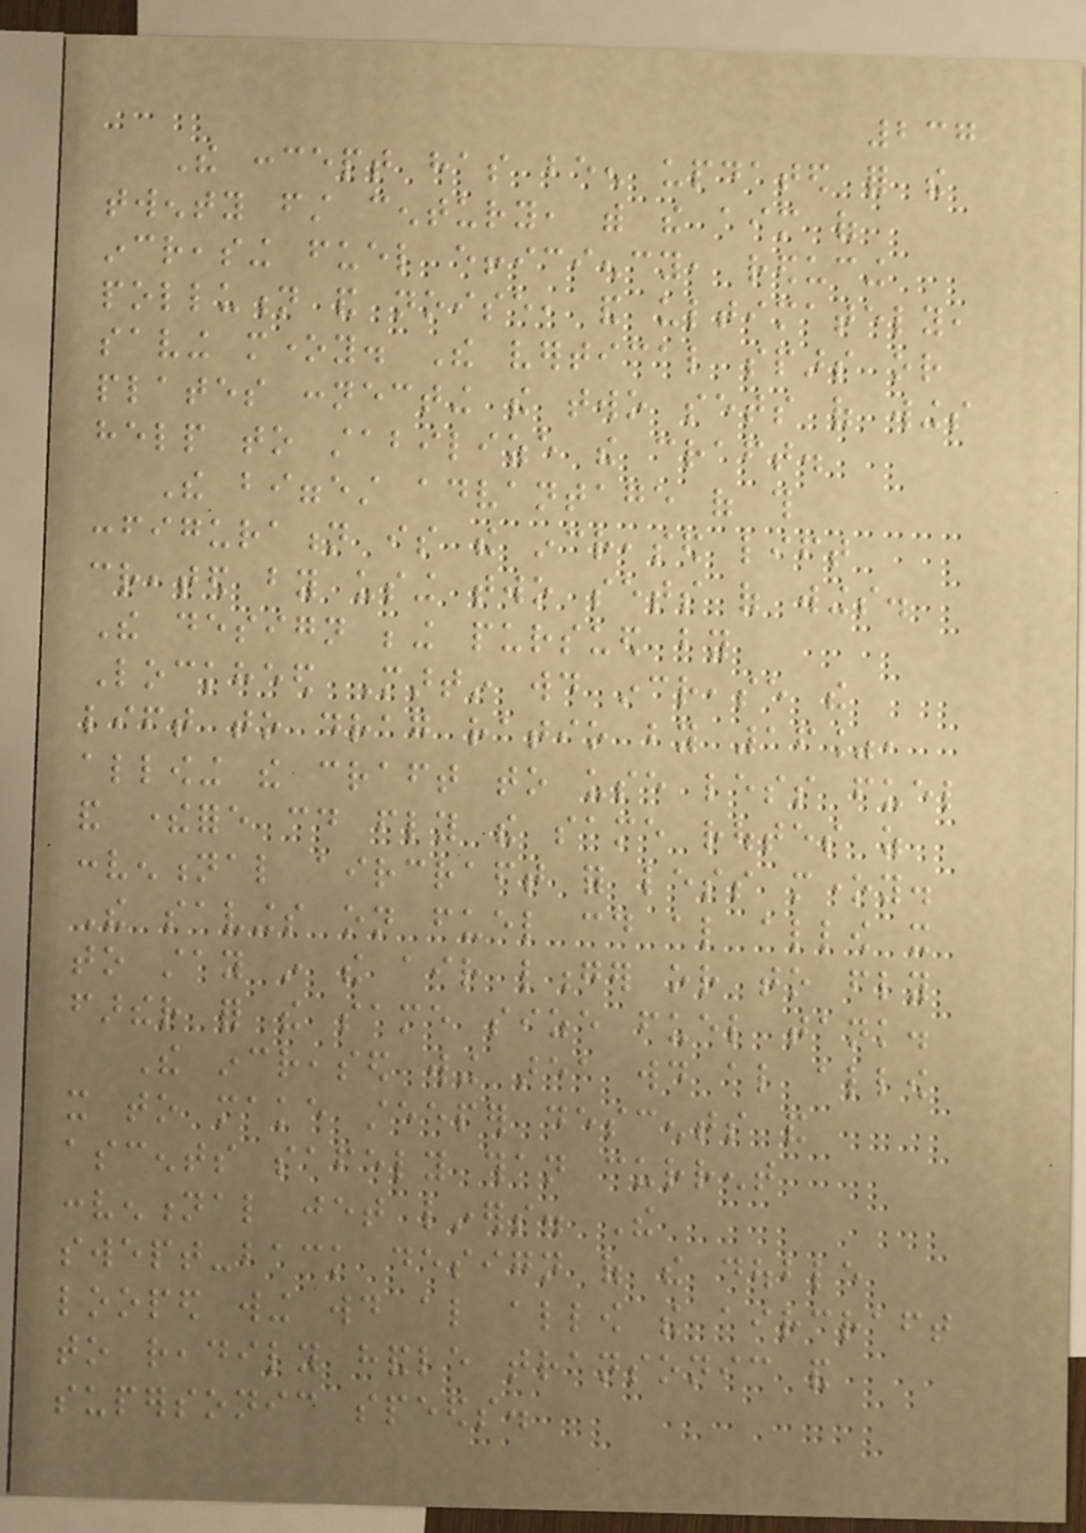237
The concept has been updated for the
twenty first century, with the aim of
increasing fuel efficiency, reducing
pollution and noise, and ultimately,
saving money. The vertical spars or
plates connecting the two sets of wings
help to stabilize the craft.
The biggest advantage of this
configuration is the increased lift
created by using two sets of wings.
The design being pursued by
Lockheed Martin would increase the
lift to drag ratio by 16%,
allowing the craft to use less fuel
and therefore could fly the same routes as
conventional aircraft for less money.
The savings on fuel could also allow it
to stay in the air longer or to fly
farther for the same size fuel tank.
The increased wing area would also allow
it to make steeper descents and
ascents safely than current
conventional jet liners. The
swept-back design of the double
looped wing would also allow the aircraft
to readily handle transonic and
supersonic speeds.
